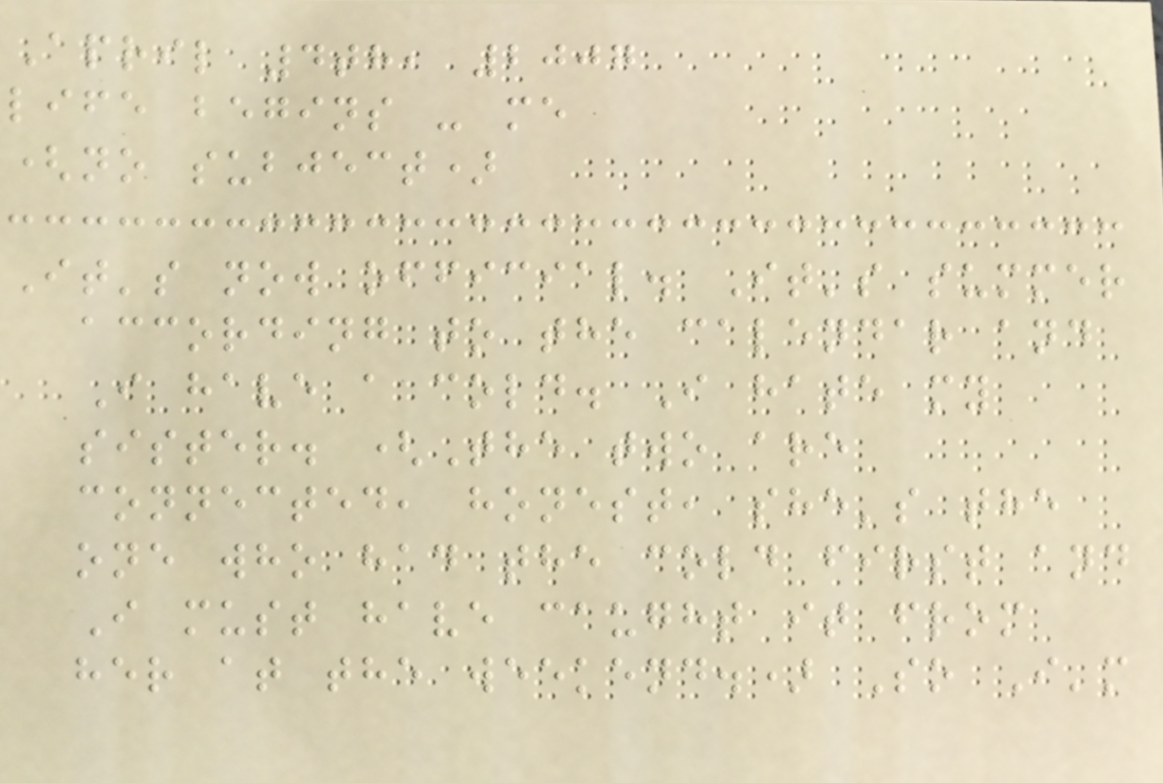April 4th, 2007
life begins - me
(no subject)
It's now official. It's summer
according to the calendar and
I have a cold. I hate my
sister. (The two are
connected, honest, she's the
one who had the cold first and
I must have caught it from
her at the weekend.) So I'm
